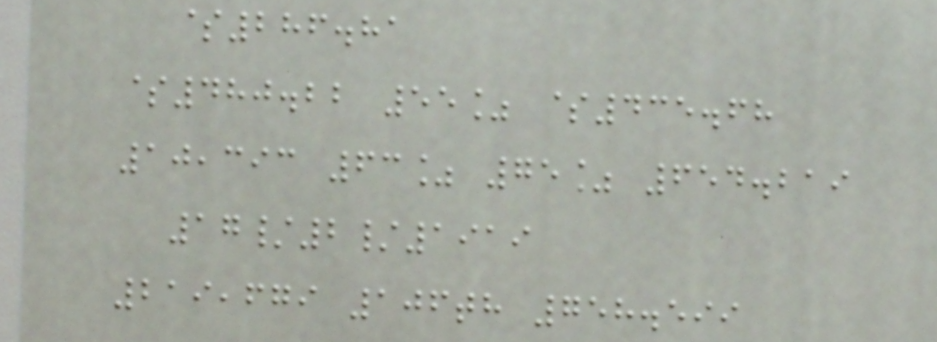$286.81
$480.22 55% $435.68
10,393 63% 75% 654.219
17/2/1919
219,679 106th 758.599
